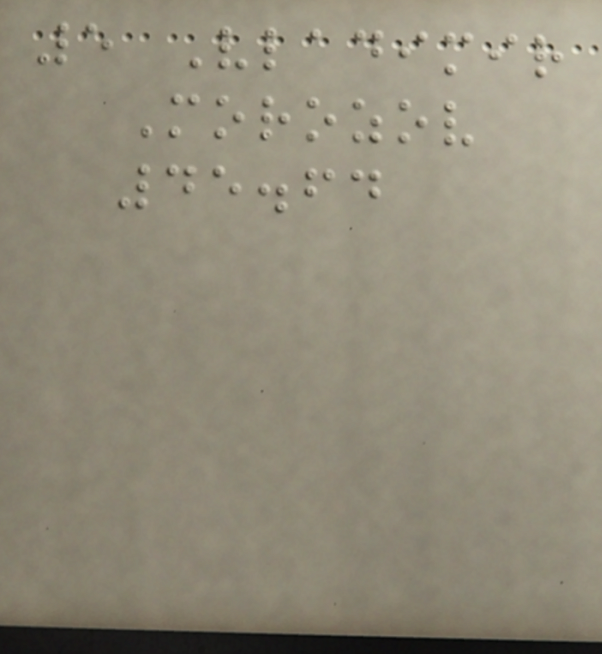5 Vladimir
Morozov
45.64
